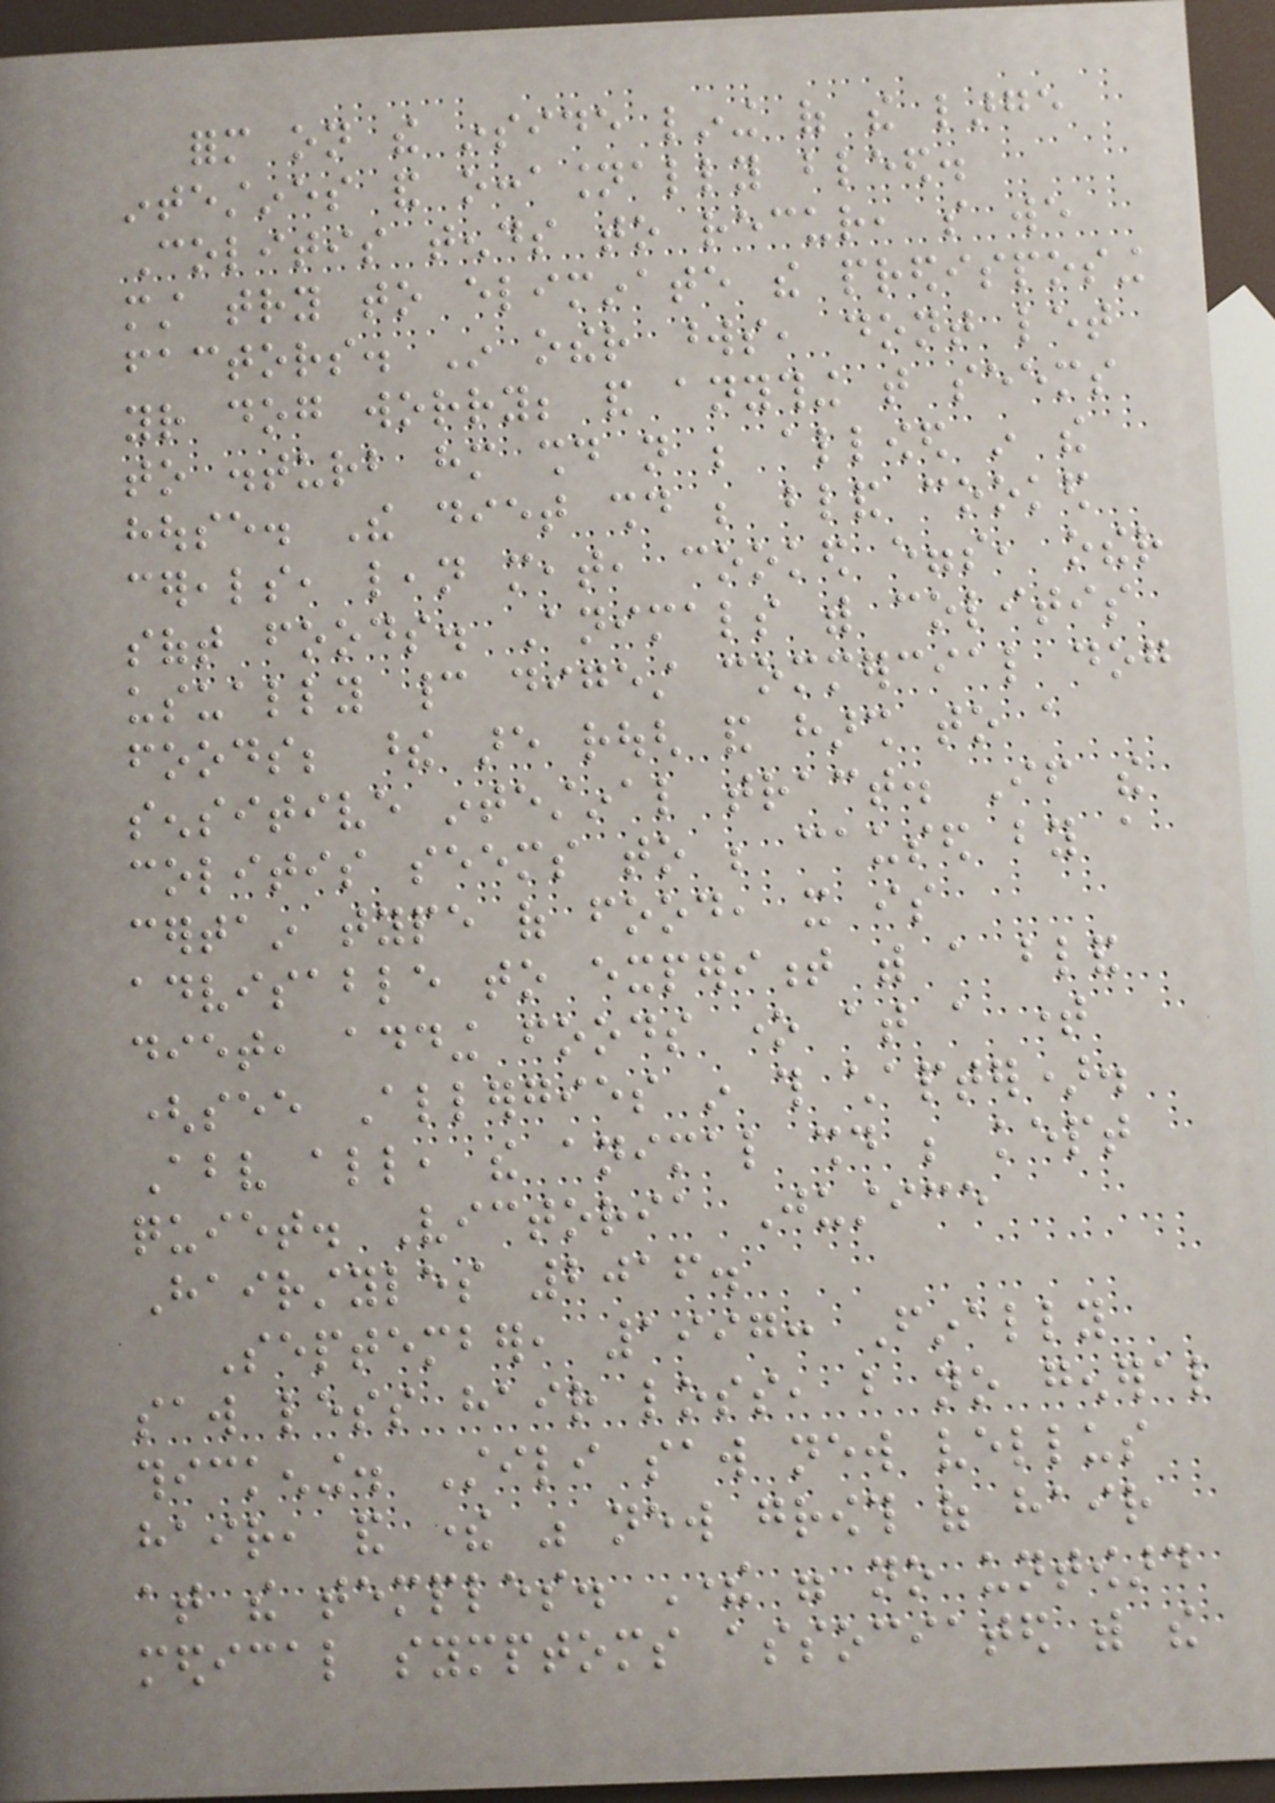form on the inside lining of the large
intestines and occasionally bleed.
Colitis tends to recur, so we
must try to eliminate the predisposing
factors. In other words, dont let
your dog worry; and anything that seems
to disturb him should not be allowed in the
house. The diet should be bland cooked
cereals, lean meat, cooked eggs, other
soft foods. Animals with colitis
usually cannot digest commercial dog
foods; these are rough and harsh to a
sensitive intestinal tract. If the
colitis seems to be caused by a
certain type of food, it is
advisable to experiment with a bland
diet, adding foods one at a time
(see Allergies in this chapter).
Above all, the animal should be kept
quiet. Victoria Justice
Hairstyles 2016.
September, 1997: Finally
saw less hair loss, but no general
thickening. Stili saw new vellus
hair, and there was new growth of hair
at the temples. There were no untoward
medical symptoms associated with the
